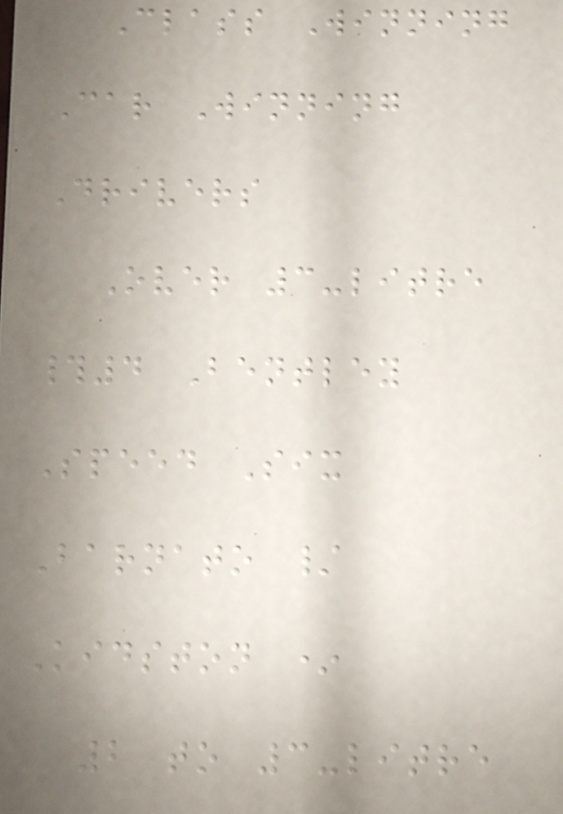Class Winning
Car Winning
Drivers
Over 3-litre
#4 Bentley
Speed Six
Barnato /
Kidston *
2 to 3-litre
